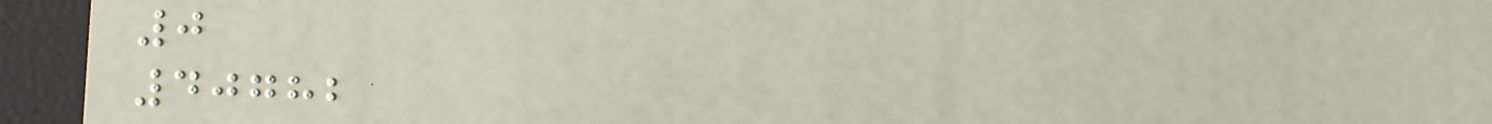0
40782
